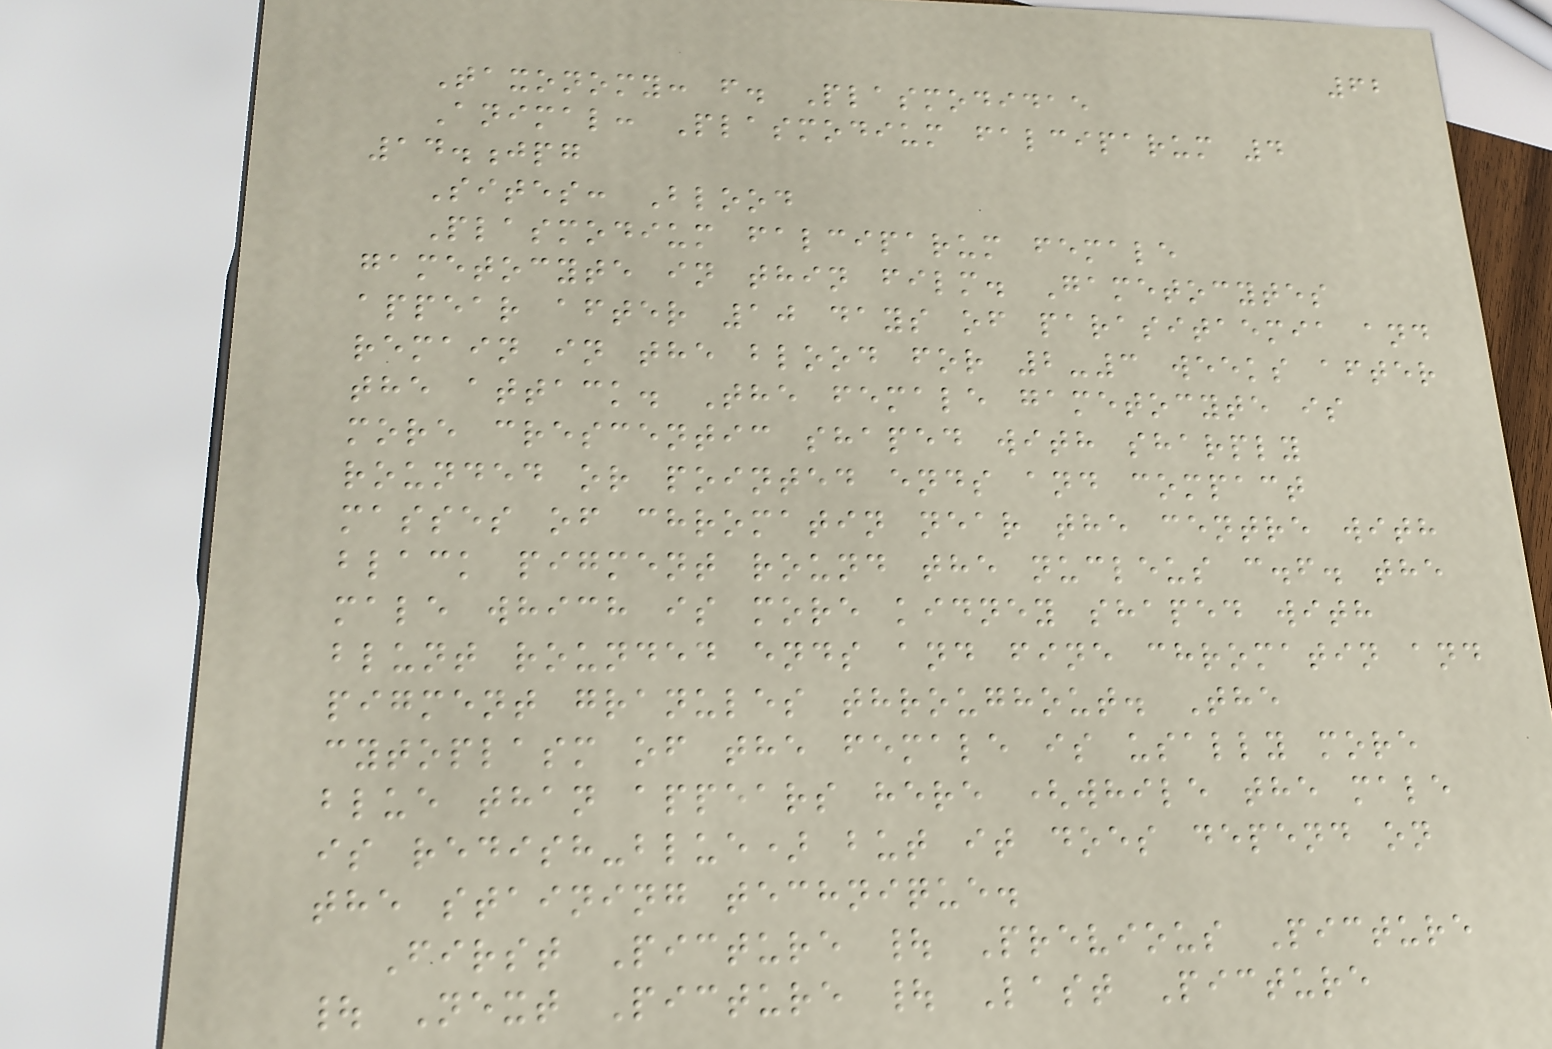62
Taxonomy: f. Plasmodidae
Animal: Plasmodium falciparum 4
14.jpg
Sites: Blood
Plasmodium falciparum female
gametocyte in thin film. Gametocytes
appear after 10 days of parasitaemia and
remain in the blood for 2-3 weeks after
the attack. The female gametocyte is
more crescentic shaped with sharply
rounded or pointed ends and compact
masses of chromatin near the centre with
black pigment round the nucleus c.f. the
male which is more kidney shaped with
blunt rounded ends and fine chromatin and
pigment granules throughout. The
cytoplasm of the female is usally more
blue than appears here (while the male
is redish-blue) but it does depend on
the staining technique.
First Picture | Previous Picture
| Next Picture | Last Picture
